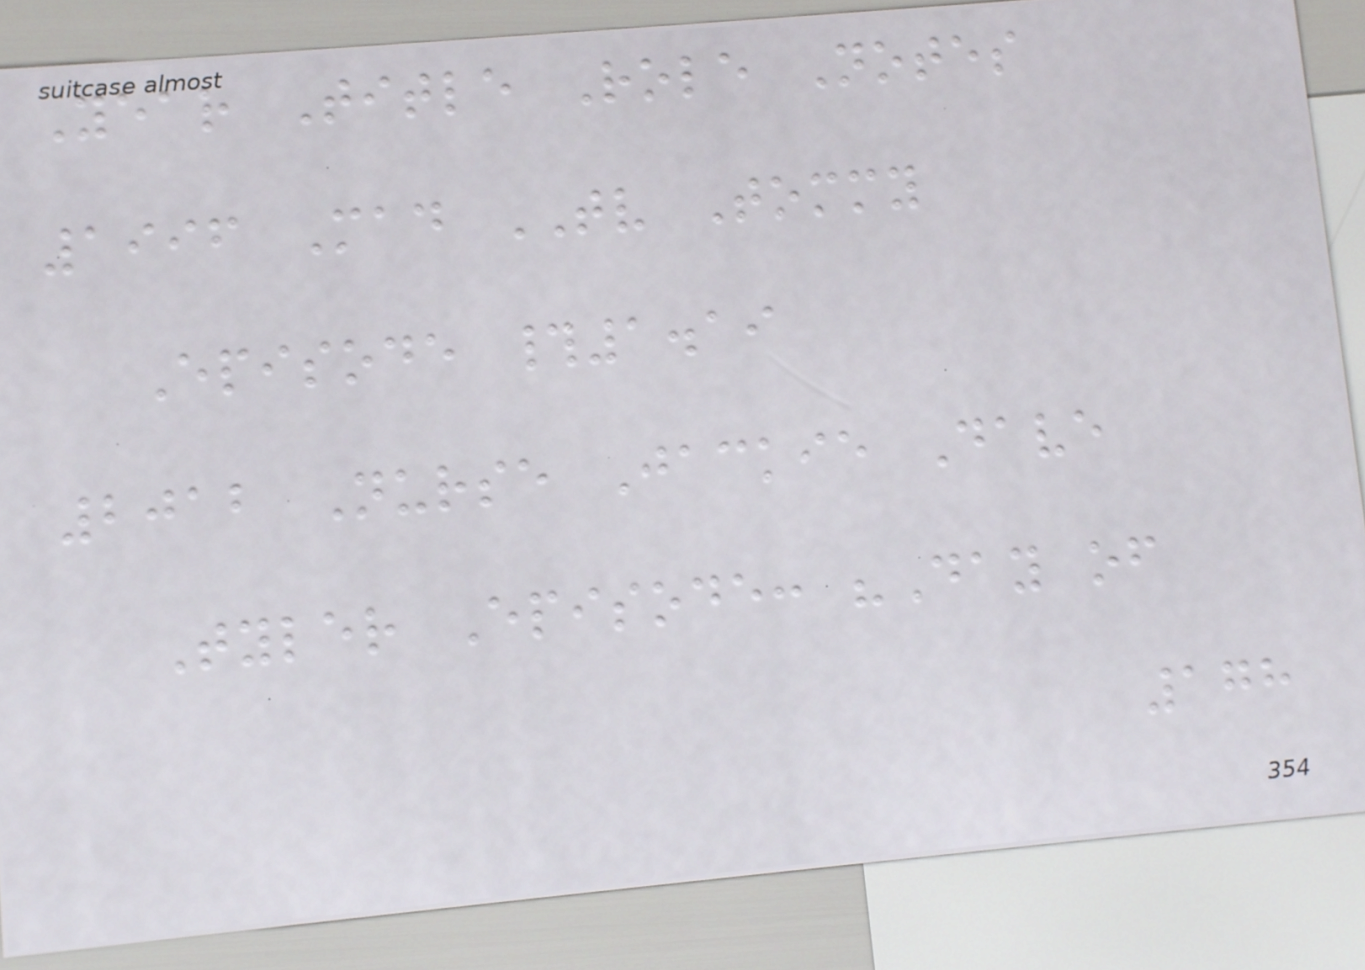Year Title Role Notes
1996 Mad TV Tommy
Episode #1.19
2012 Nurse Jackie Dave
Tyler Episode: "Day of
178
